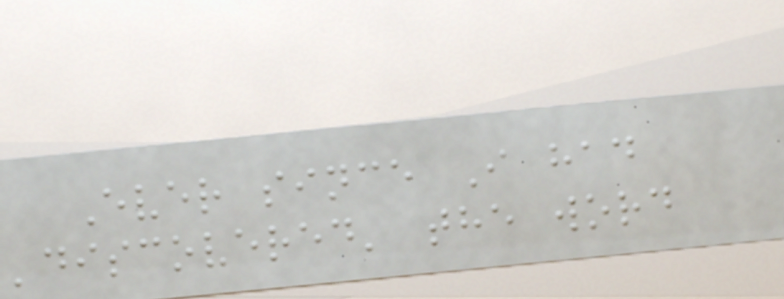Ever since I had
'discovered' the word
